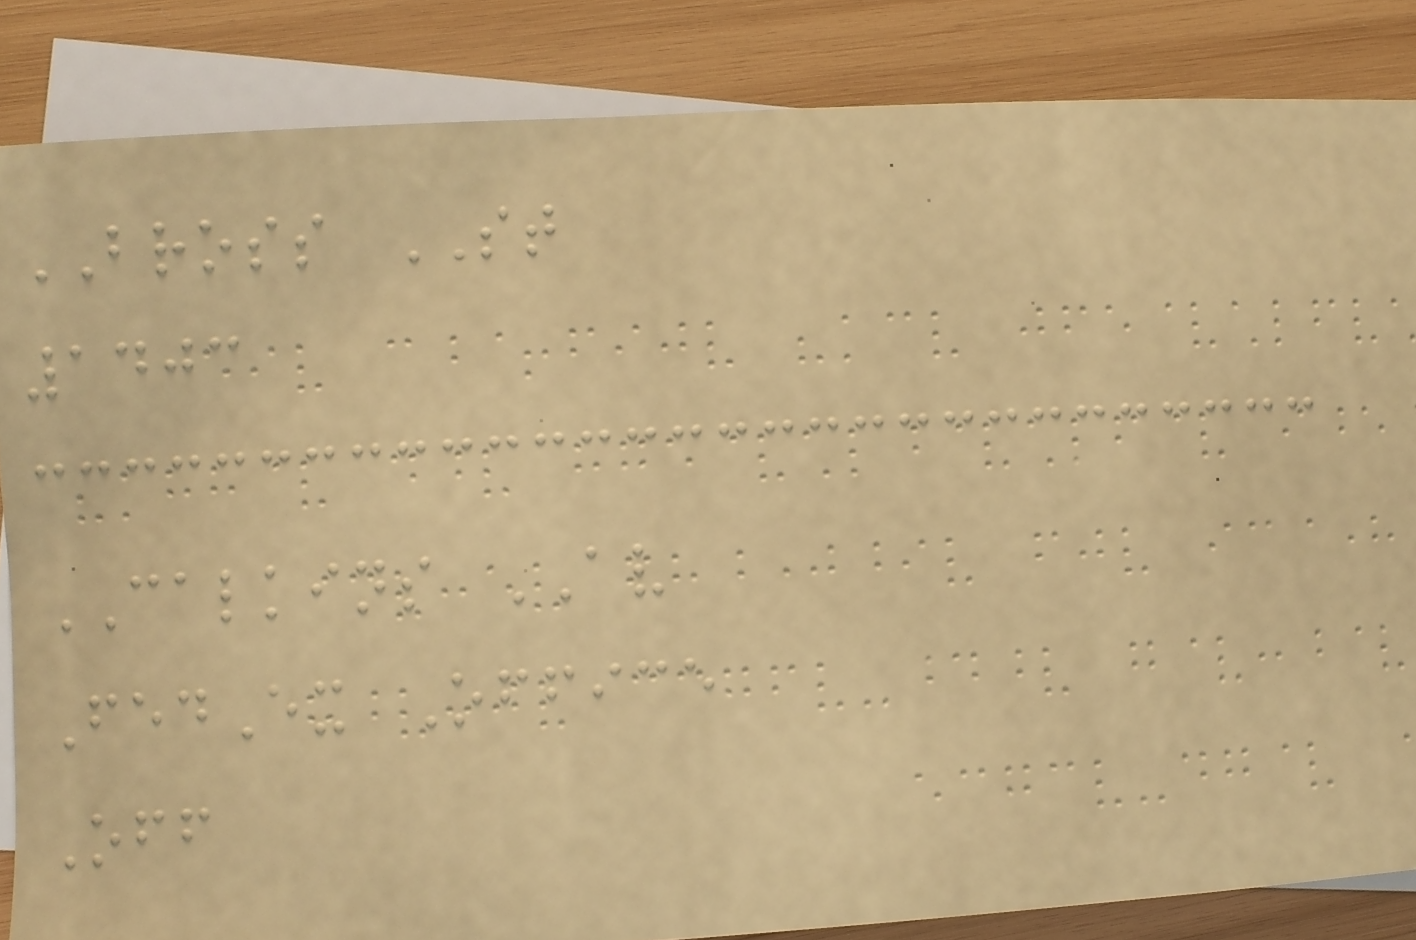BROSS ST
1403
CALKINS AV
FedEx Office
Off
